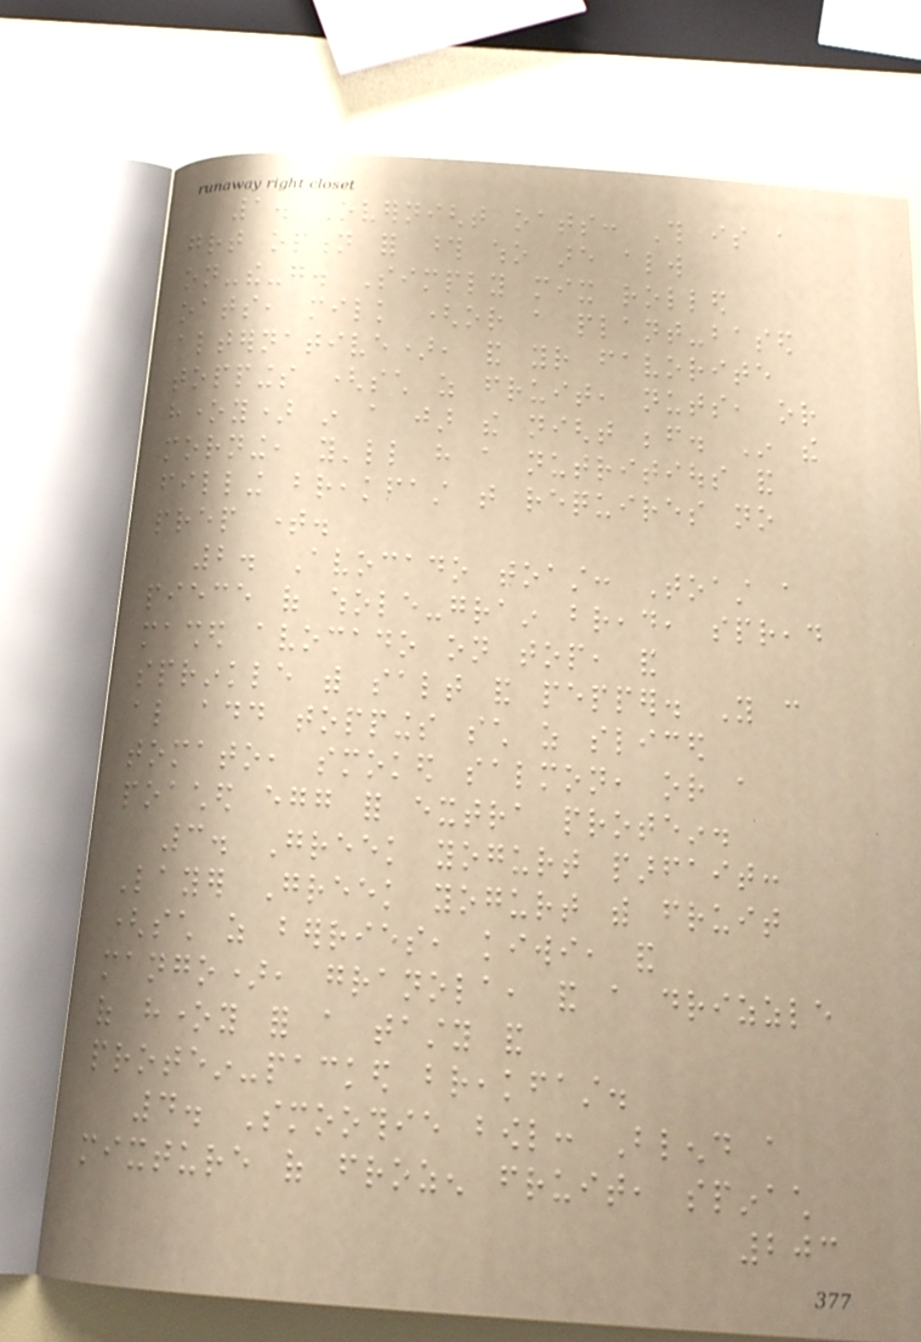1. Overnight oats: This is a
great option for those who are always
on-the-go. Simply mix rolled
oats, milk (or a plant-based
alternative), and your favorite
toppings (such as fruit, nuts, or
honey) in a jar the night before. In the
morning, you'll have a nutritious and
filling breakfast that requires no
prep time.
2. Avocado toast: Toast a
piece of whole-grain bread, spread
mashed avocado on top, and
sprinkle with salt and pepper. You can
also add toppings such as sliced
tomato, smoked salmon, or a
poached egg for extra protein.
3. Greek yogurt parfait:
Layer Greek yogurt with fruit
(such as berries, kiwi, and
mango), granola, and a drizzle
of honey for a tasty and
protein-packed breakfast.
4. Smoothie bowl: Blend a
mixture of frozen fruit, spinach
203
